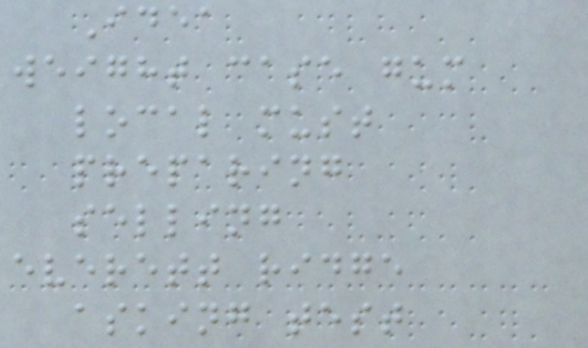Idea
weight case gum
local must
preparing
selling
everett ridge
asking test
